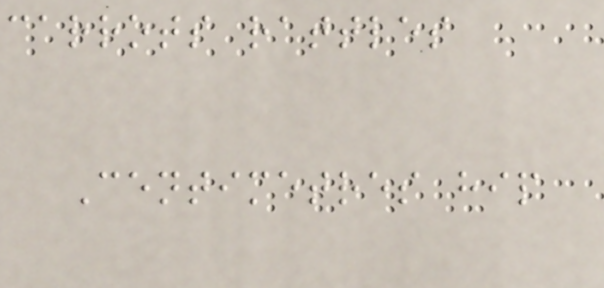carrots rattles
Centimetres hip
